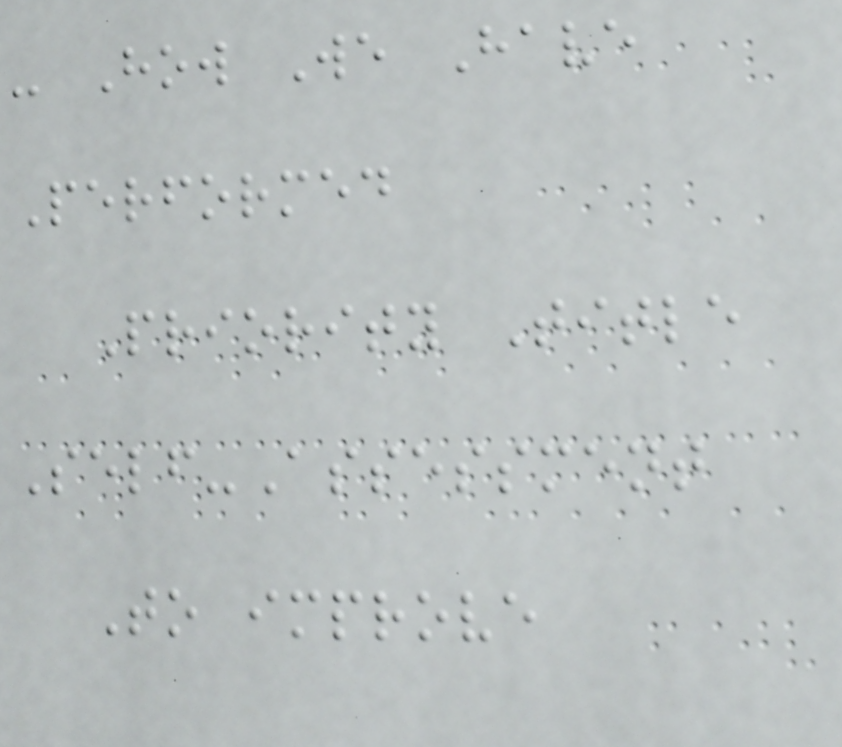- How We Have
Performed
Priority Title
Self-Assessment
To improve
